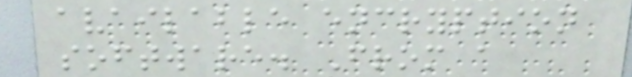available encryption
software. From a
